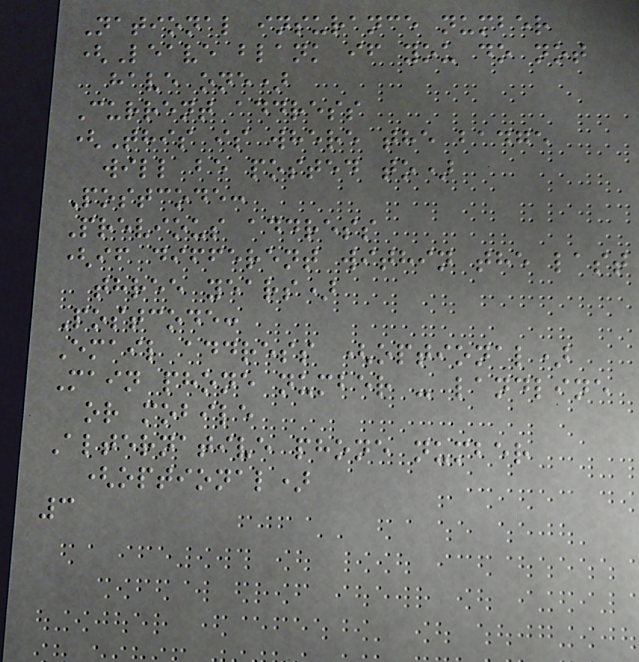National insurance number
(Leave blank if you do not
have one)
Current address
(This is where the badge
will be posted to)
Postcode:
Previous address
(if different within the last
three years)
Postcode:
Email address (optional)
Main phone number - landline
or mobile
Alternative phone number
(optional)
3
